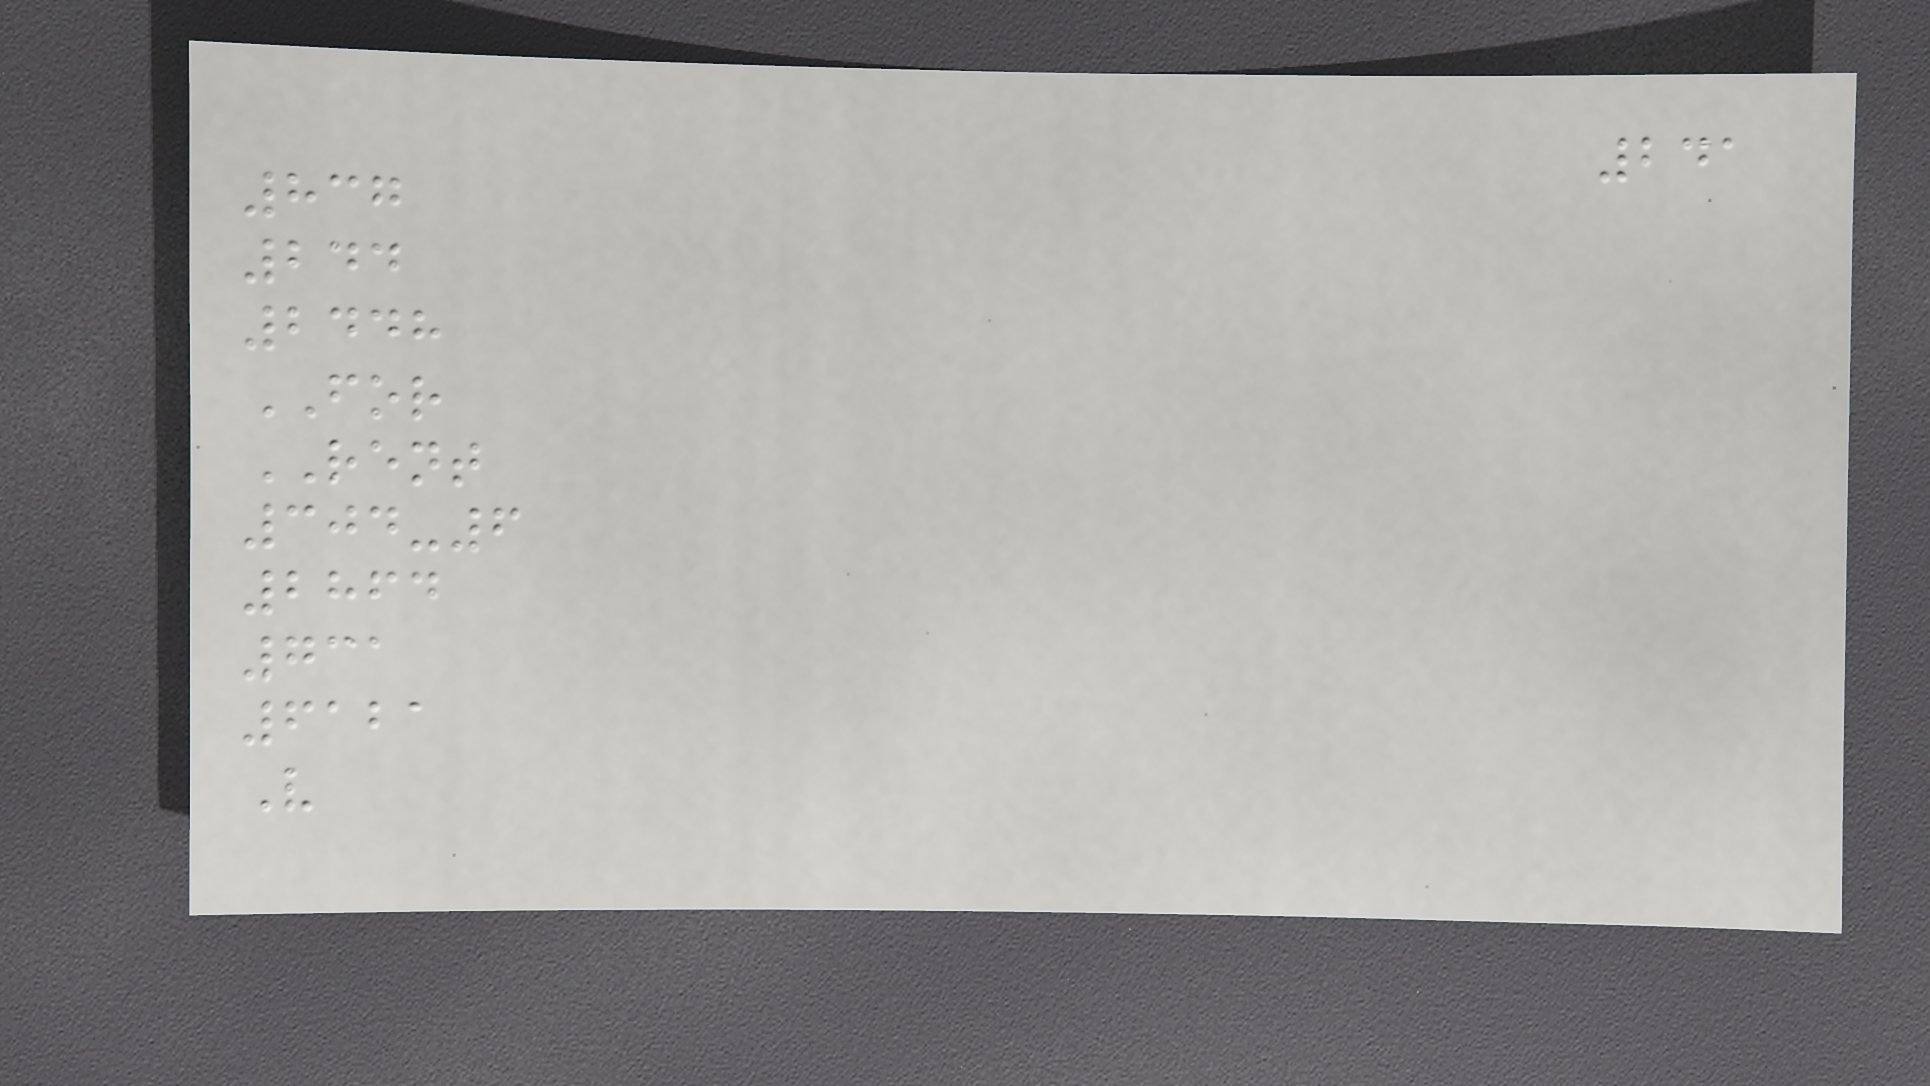241
837
244
2448
FOR
RENT
304-6
2864
731
6121
V
